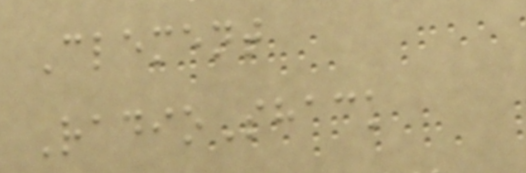Clement
RadioShack
